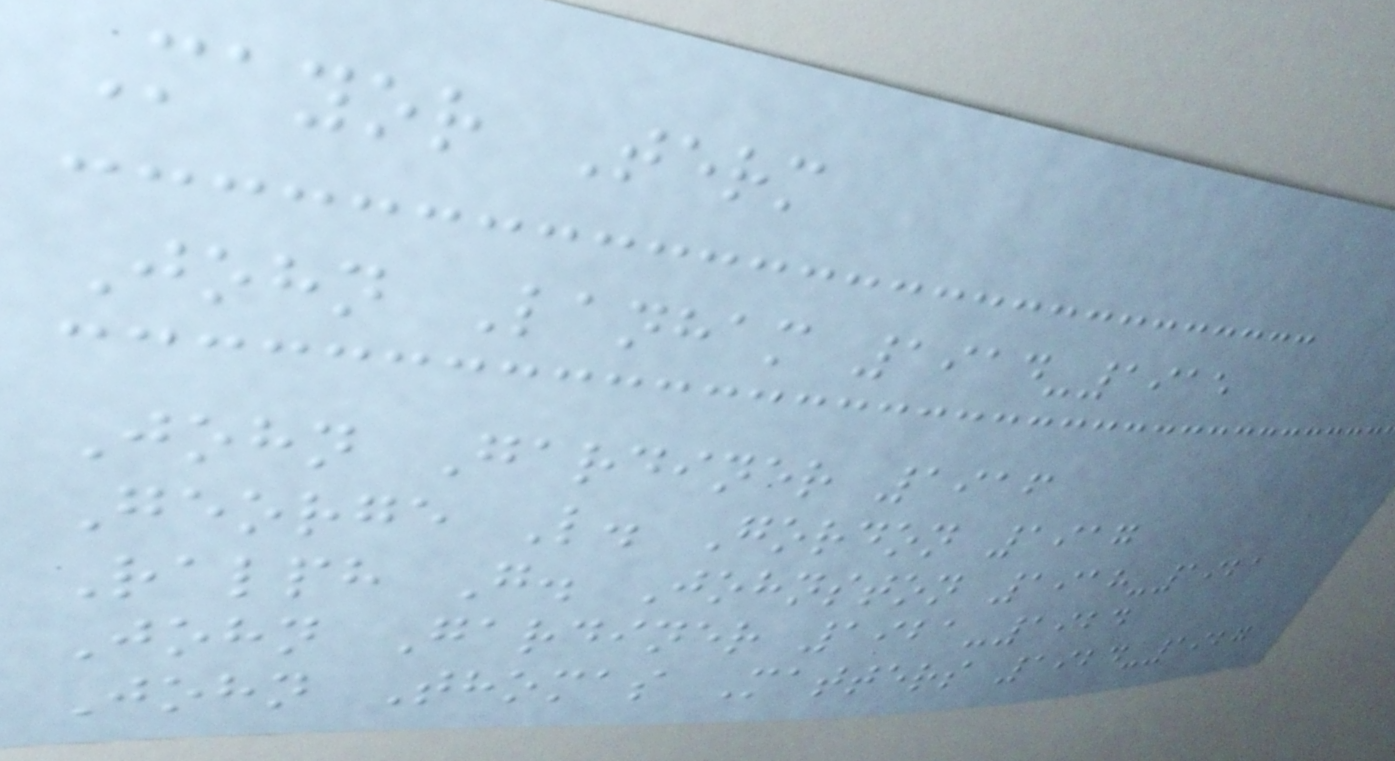Mayor Term
John Lanham 1914-1915
John Gardiner 1916
George L. Gordon 1917
Ralph G. Johnston 1918-1921
John Gardiner 1921-1924
John Thomas Matters 1924-1927
